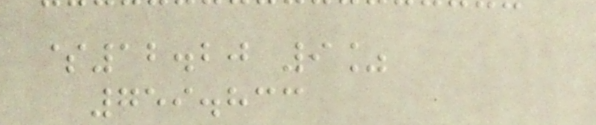$12.20 9%
759.833
